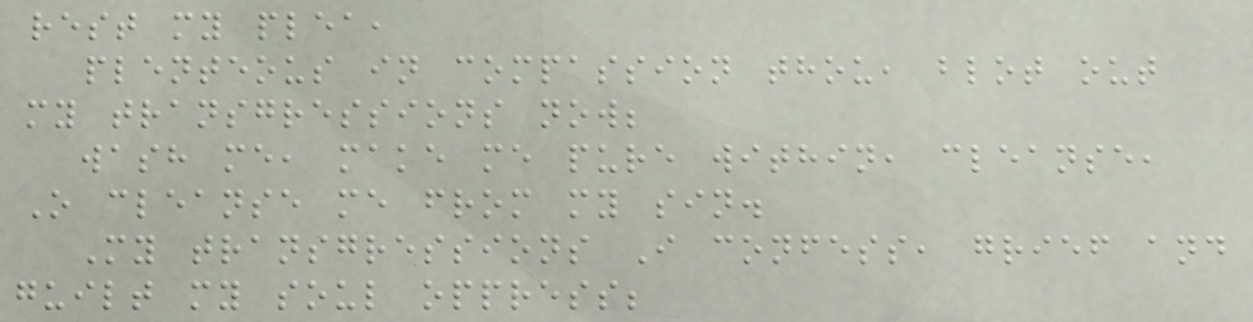rest my plea,
plenteous in compassion thou, blot out
my transgressions now;
wash me, make me pure within, cleanse,
O cleanse me from my sin.
My transgressions I confess, grief and
guilt my soul oppress;
